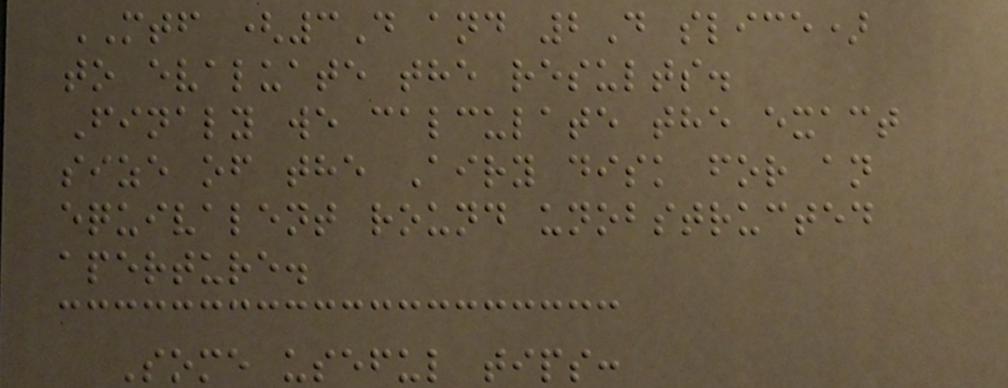MTF (3D and 2D slice)
to evaluate the results.
Finaly we calculate the exact
size of the Airy disk for an
equivalent round unobstructed
aperture.
Some useful tips:
